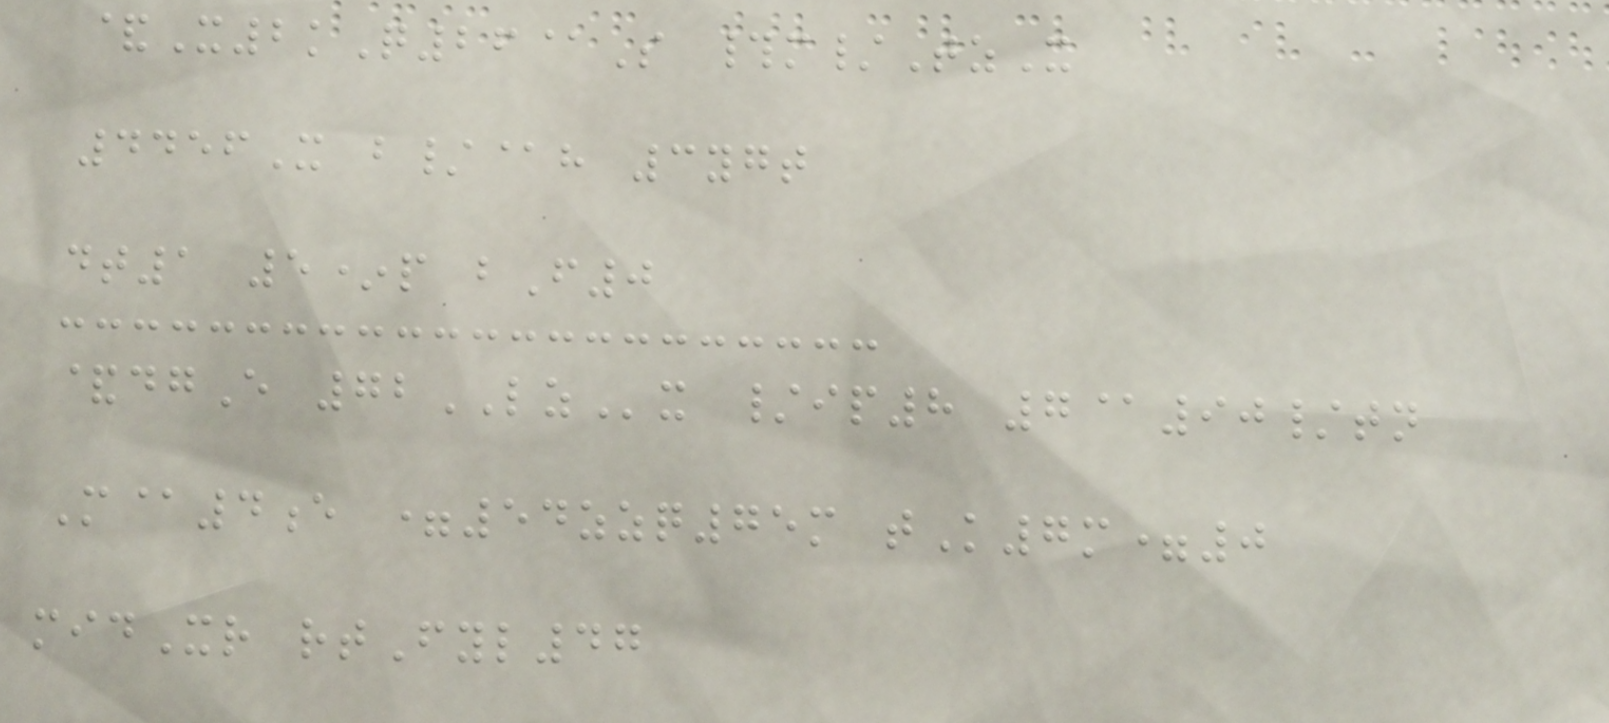&X2kQ26@S #m/TzX
4456X b/@h 3ygt
dt1 5*p bF0
&dgE 72LZx /ip8 7@90/tn
M@4e =54zzq75m tK7m=0
midXr rtFyl47
